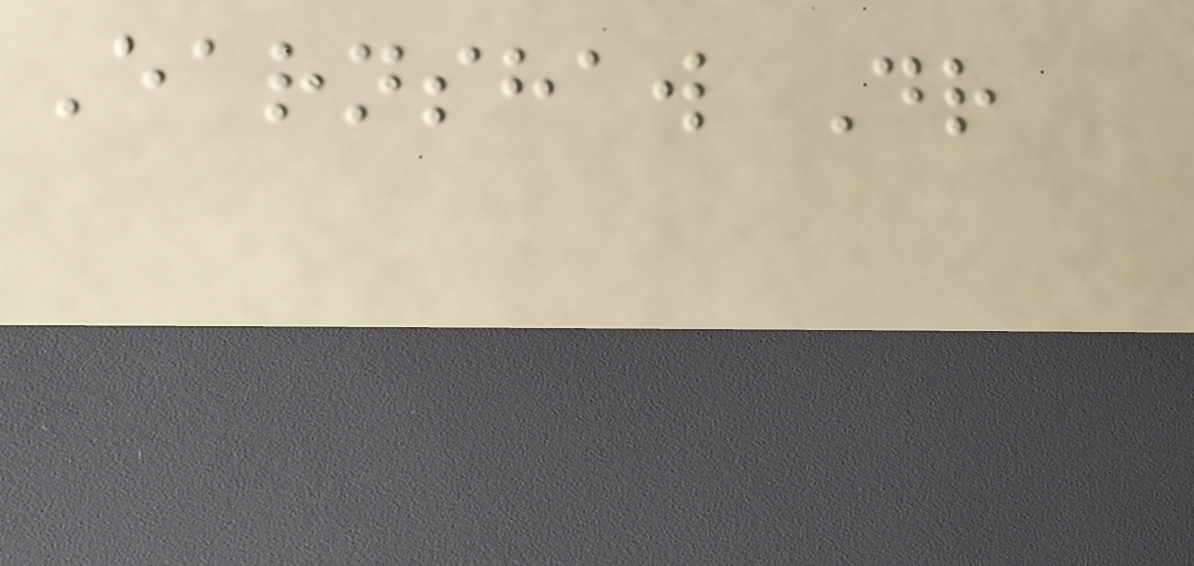Earnshaw Dr
